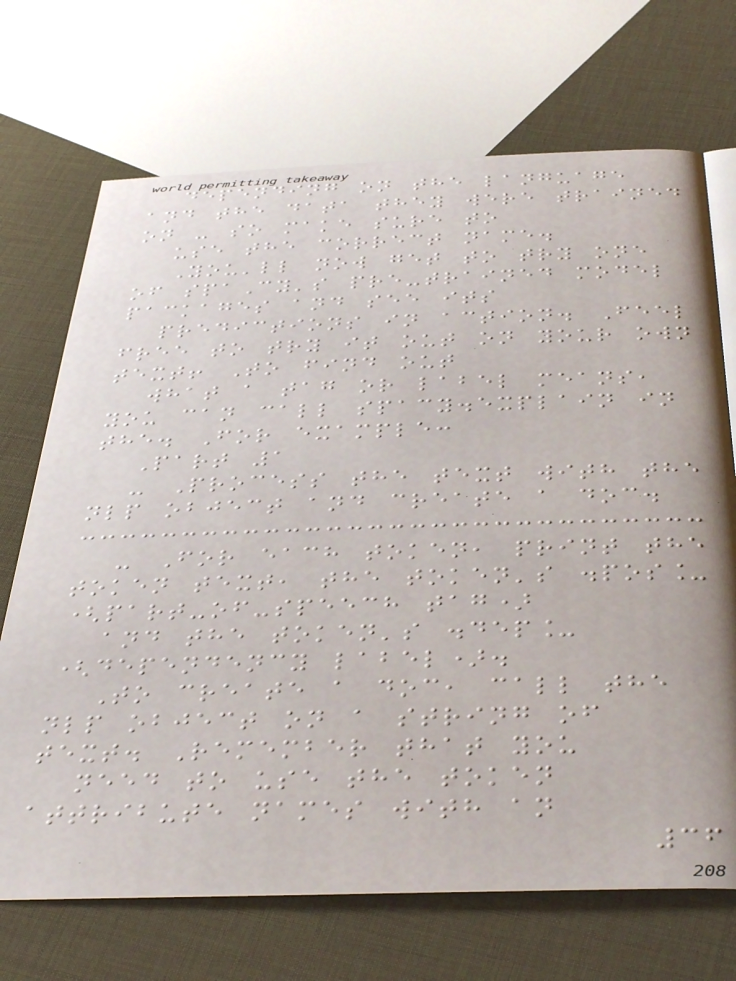depending on the language
and the data they were trained
on - so make sure to
use the correct name.
You'll now get to try one
of spaCy's pre-trained model
packages and see its
predictions in action. Feel
free to try it out on your own
text! To find out
what a tag or label means,
you can call spacy.explain in
the. For example:
Part 1
- Process the text with the
nlp object and create a doc.
- For each token, print the
token text, the token's .pos_
(part-of-speech tag)
and the token's .dep_
(dependency label).
To create a doc, call the
nlp object on a string of
text. Remember that you
need to use the token
attribute names with an
36
